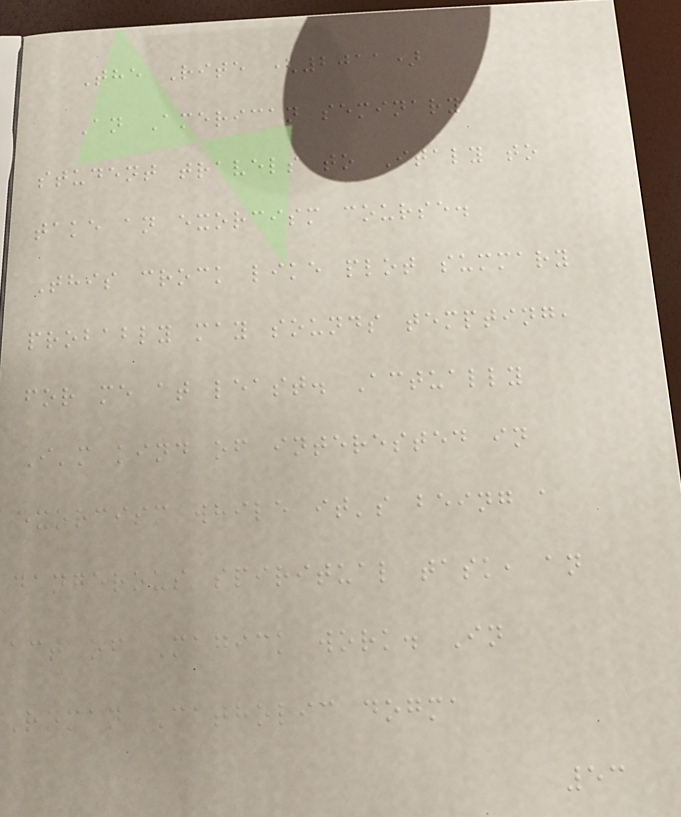The Rite (2011)
An American seminary
student travels to Italy to
take an exorcism course.
This crock like plot summary
probably may sounds tempting,
for me at least. Actually
I'm kind of interested in
exorcism while it's being a
dangerous spiritual task, an
act of Magick work. In
Roman Catholic dogma
53
